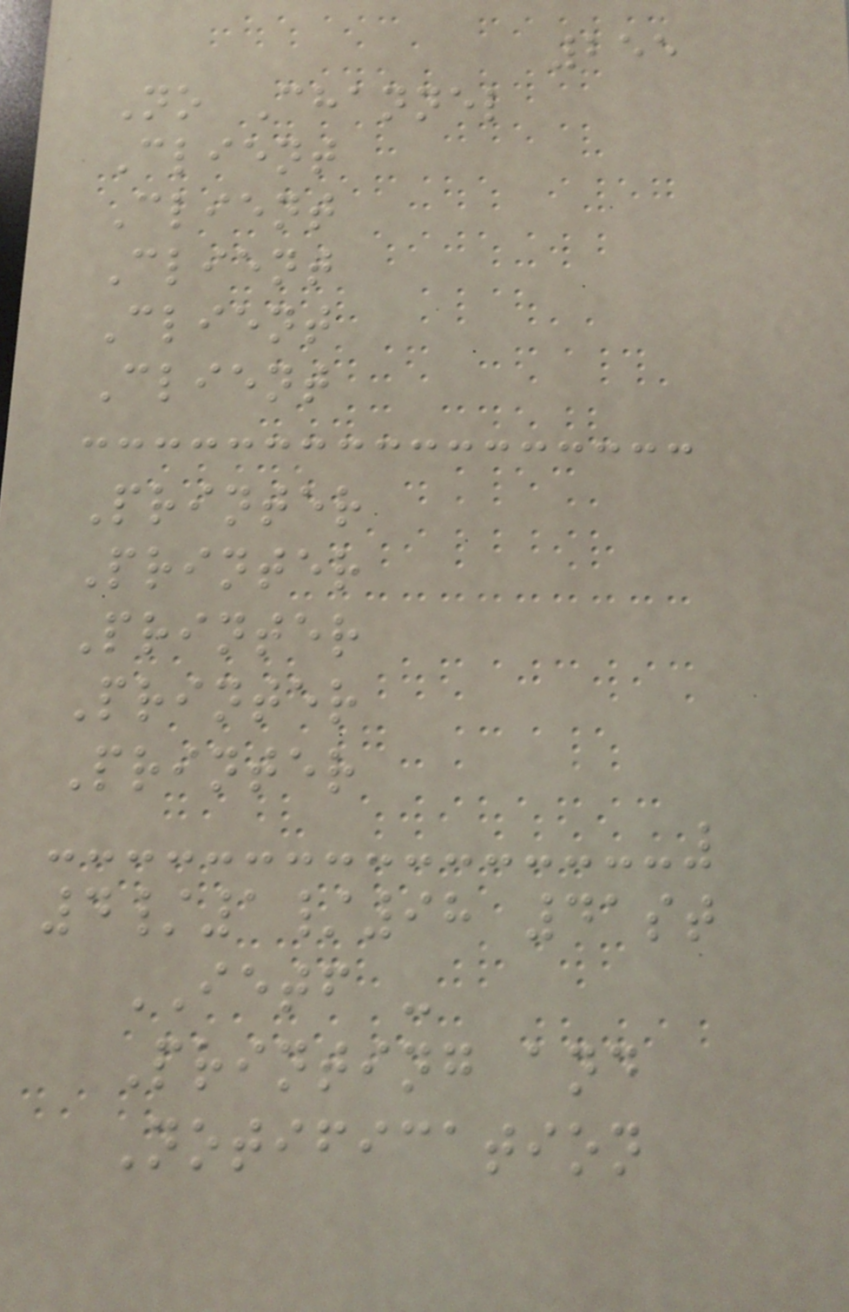255
No Channel
Client
Client
Client
Client
Client
Printer
Printer
Printer
Printer
Printer
4/1/98 41st
IETF -
Printing and
Notification
